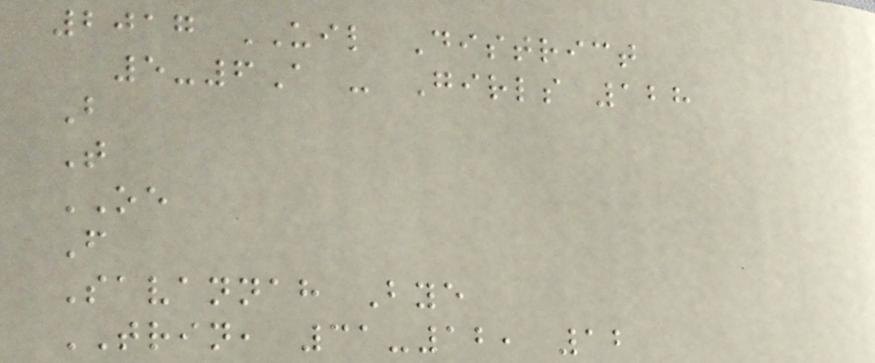2017 UIL District
5-6A - Girls 128
B
T
OE
F
Savannah Bye
TRIN, 31-12, 12
